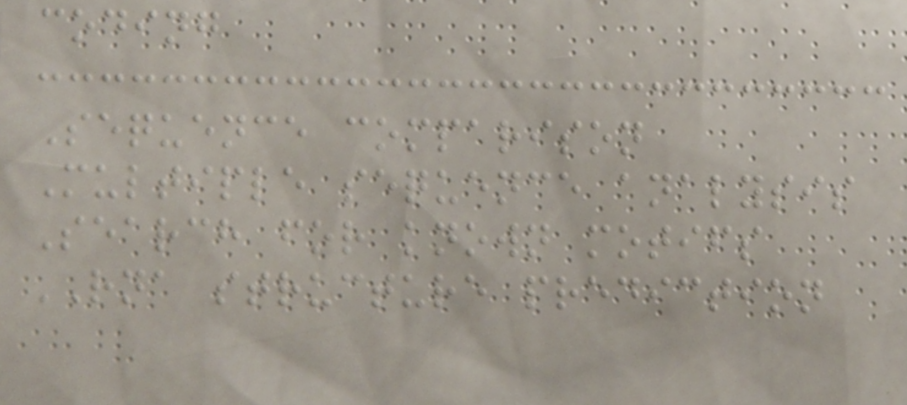coding
Sequence comparison
Multiple sequence analysis
Search for known motifs
RNA structure prediction
